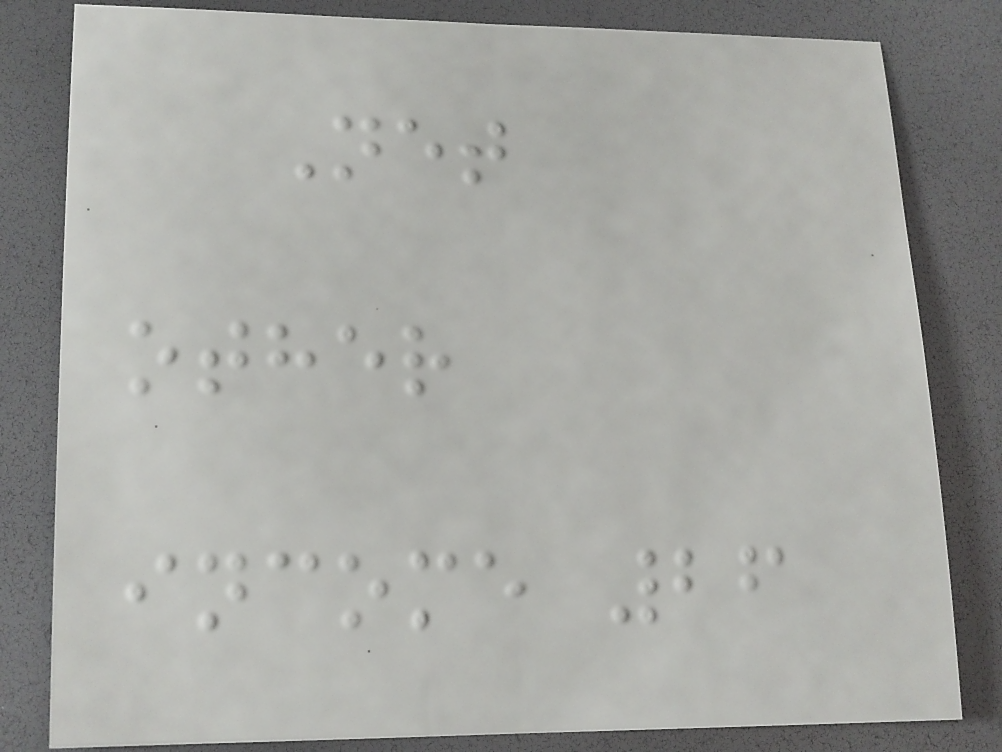Net
other
income 26
